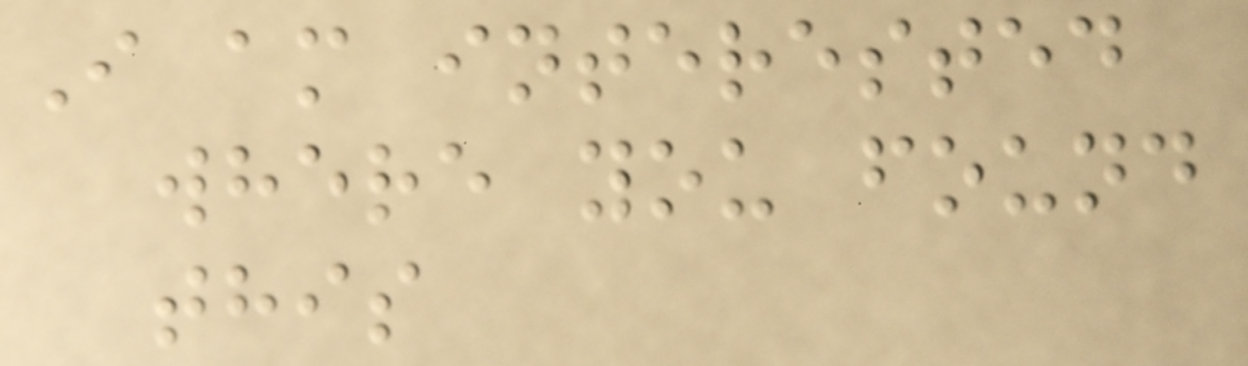I am interested
where you found
this
